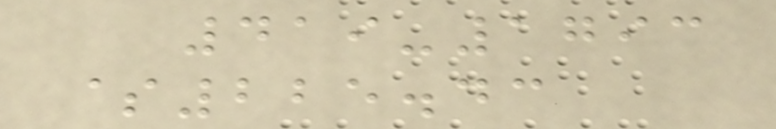419-1793
$225.43
